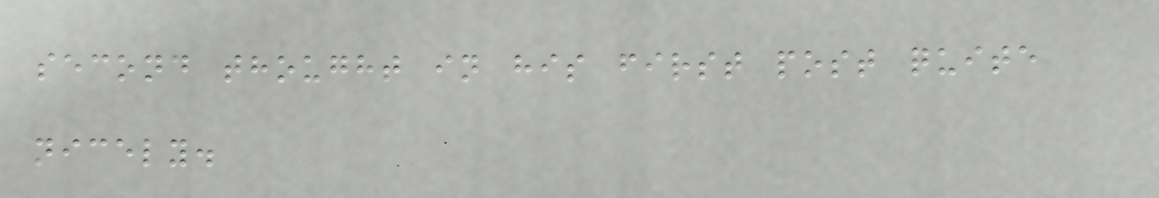second thought in his first post quite
nicely.
